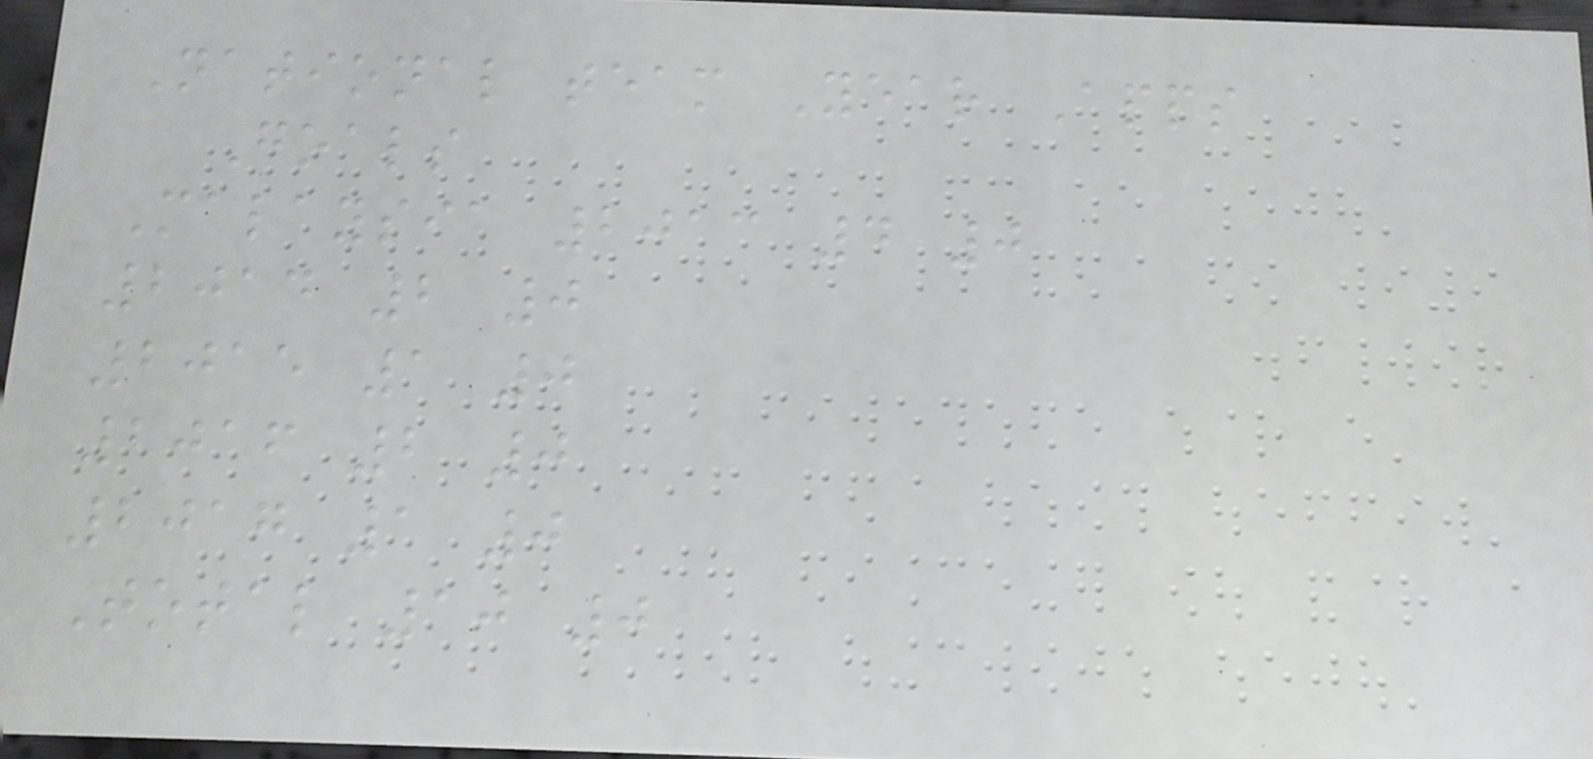National team Year Apps
Goals
Malaysia 2013 4 0
2014 2 0
2015 1 0
2016 2 0
2017 1 0
Total 10 0
